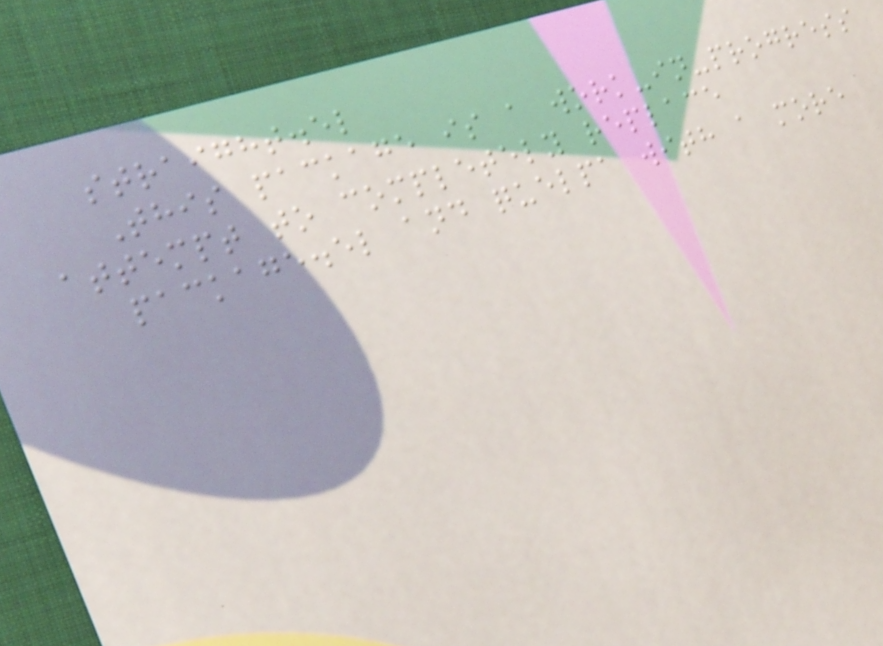straight.el
This package is a work-in-progress
attempt to completely replace
package.el and quelpa with a more
